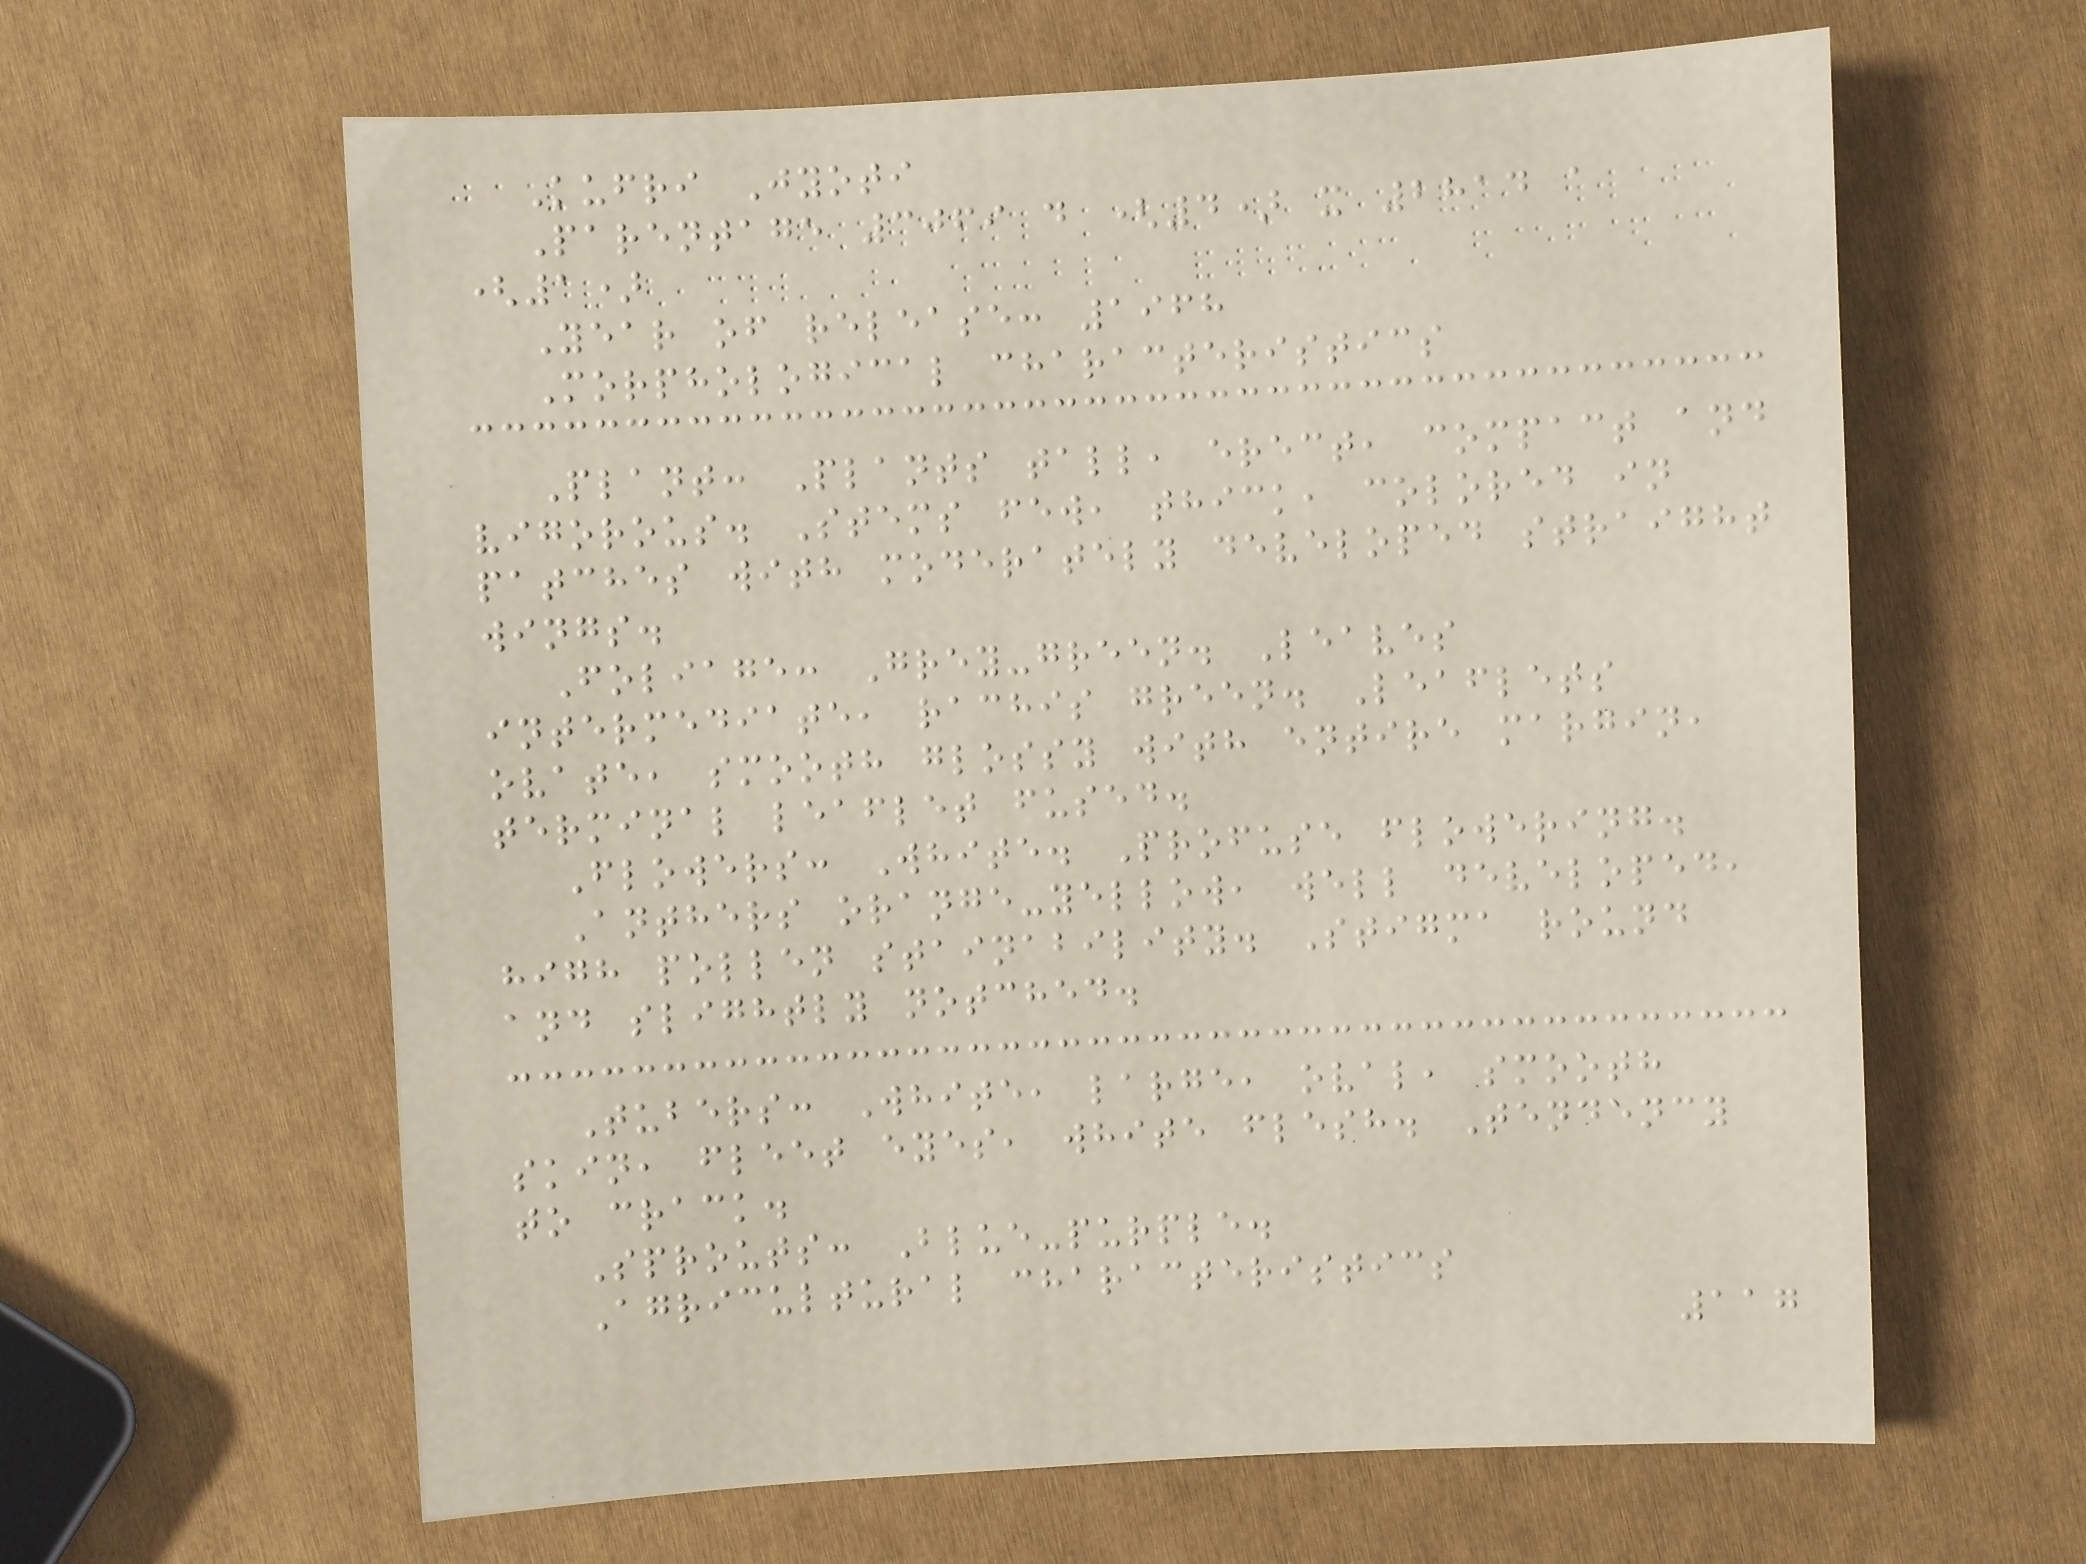Kufri Jyoti
Parentage 3069 d (4) x 2814 a
(1)
Year of release: 1968
Morphological characteristics
Plant: Plants tall, erect, compact and
vigorous. Stems few, thick, colored in
patches with moderately developed straight
wings.
Foliage: Grey-green. Leaves
intermediate, rachis green. Leaflets
ovate, smooth glossy with entire margin,
terminal leaflet fused.
Flowers: White. Profuse flowering.
Anthers orange-yellow, well developed,
high pollen stainability. Stigma round
and slightly notched.
Tubers: White, large, oval, smooth
skin, fleet eyes, white flesh. Tendency
to crack.
Sprouts: Blue-purple.
Agricultural characteristics
117
